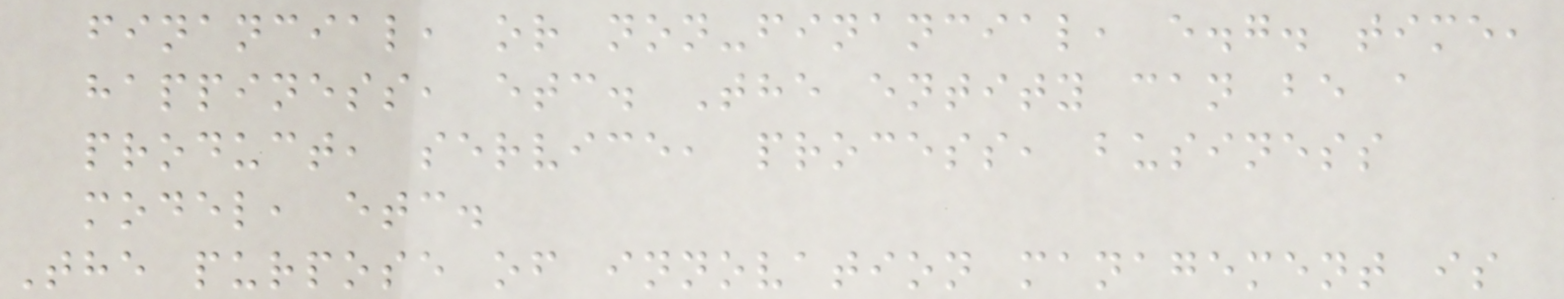financial, or non-financial, e.g. time,
happiness, etc. The entity can be a
product, service, process, business
model, etc.
The purpose of innovation management is
